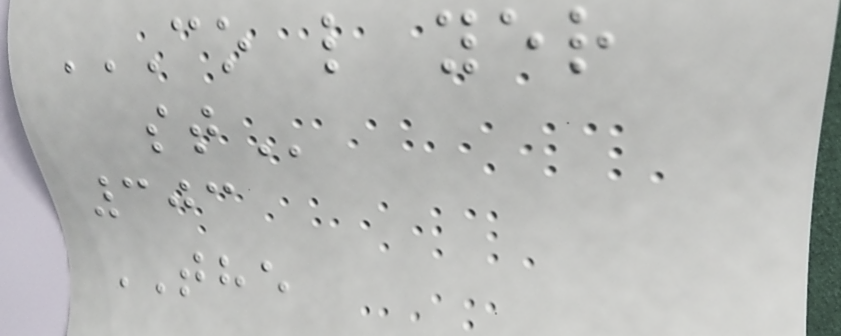CO L YER
ST
303
THE
